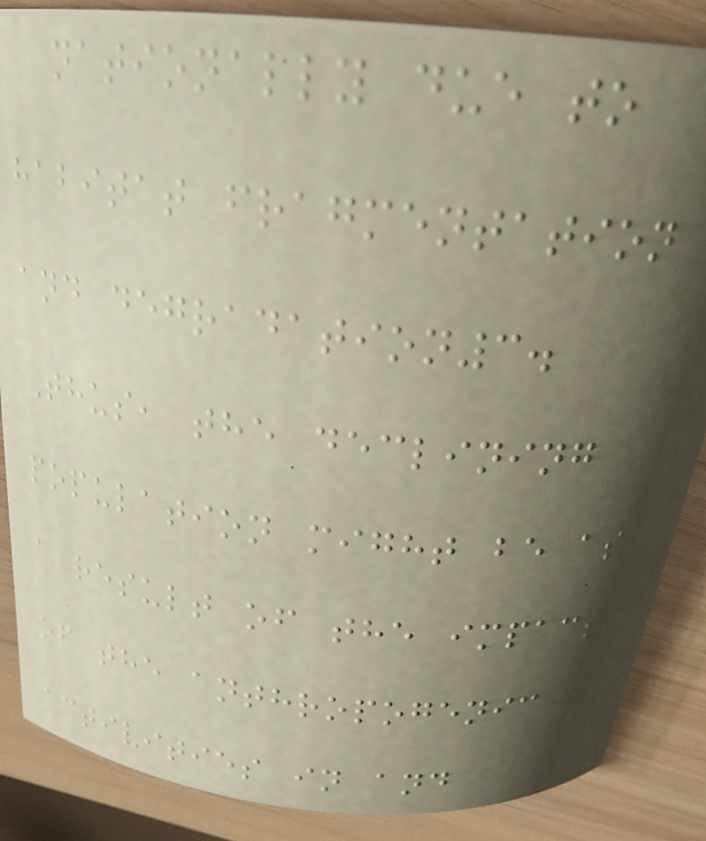nationally due to
habitat fragmentation
and degradation3.
Thus, the declining
population might be as
a result of the impacts
of the anthropogenic
activities in and
